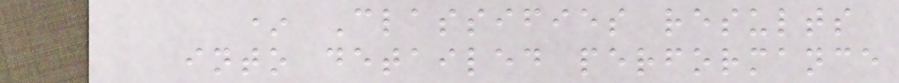* Classifies results
into detailed performance
